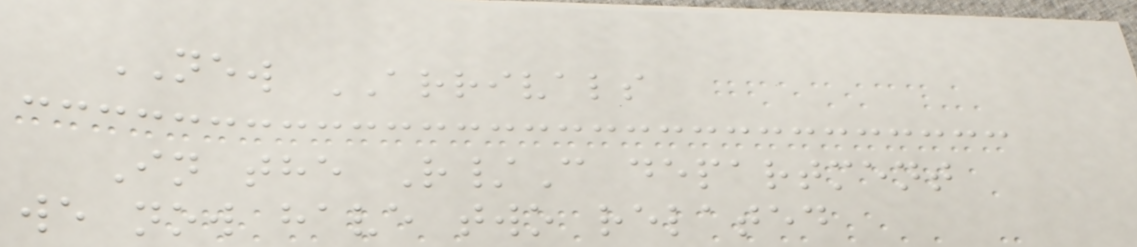NEW ARRIVALS
In the R/C department
we now have two related
